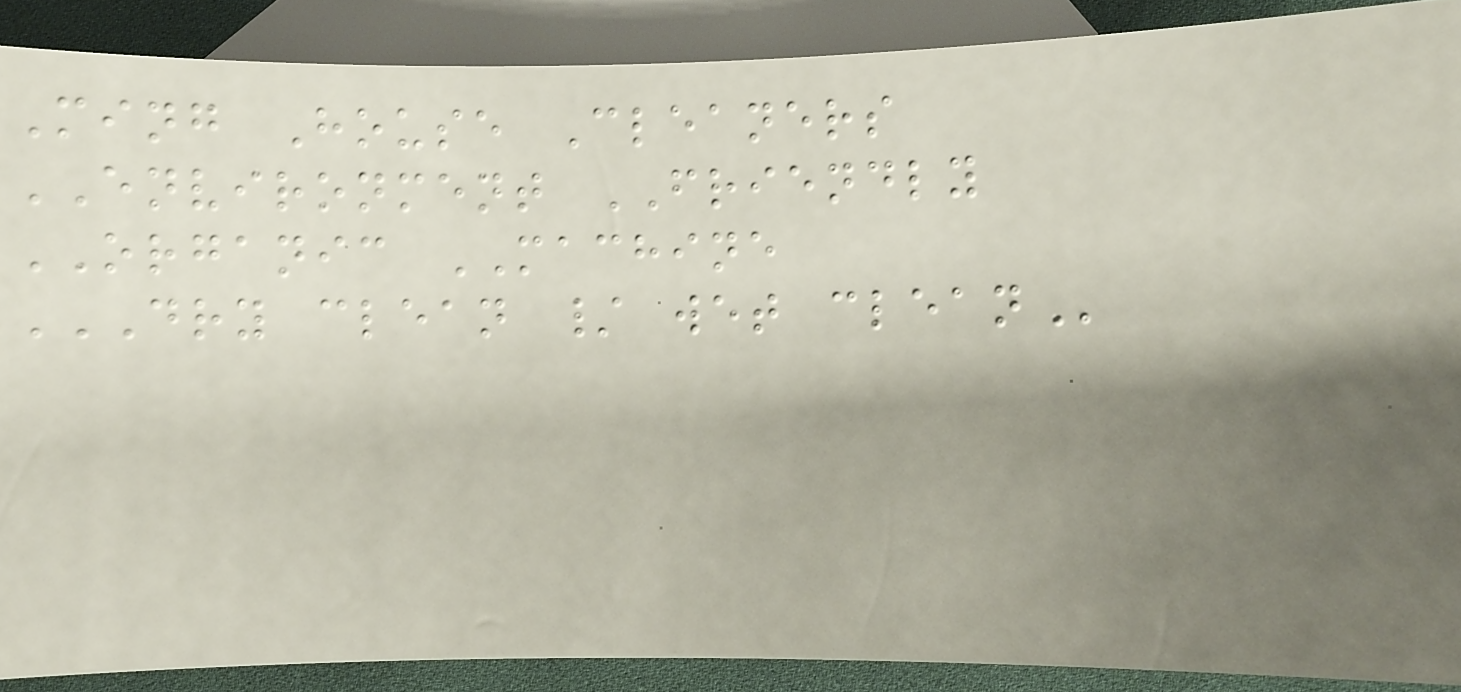Ming House Cleaners
ENVIRONMENT FRIENDLY
ORGANIC MACHINE
DRY CLEAN / WET CLEAN
